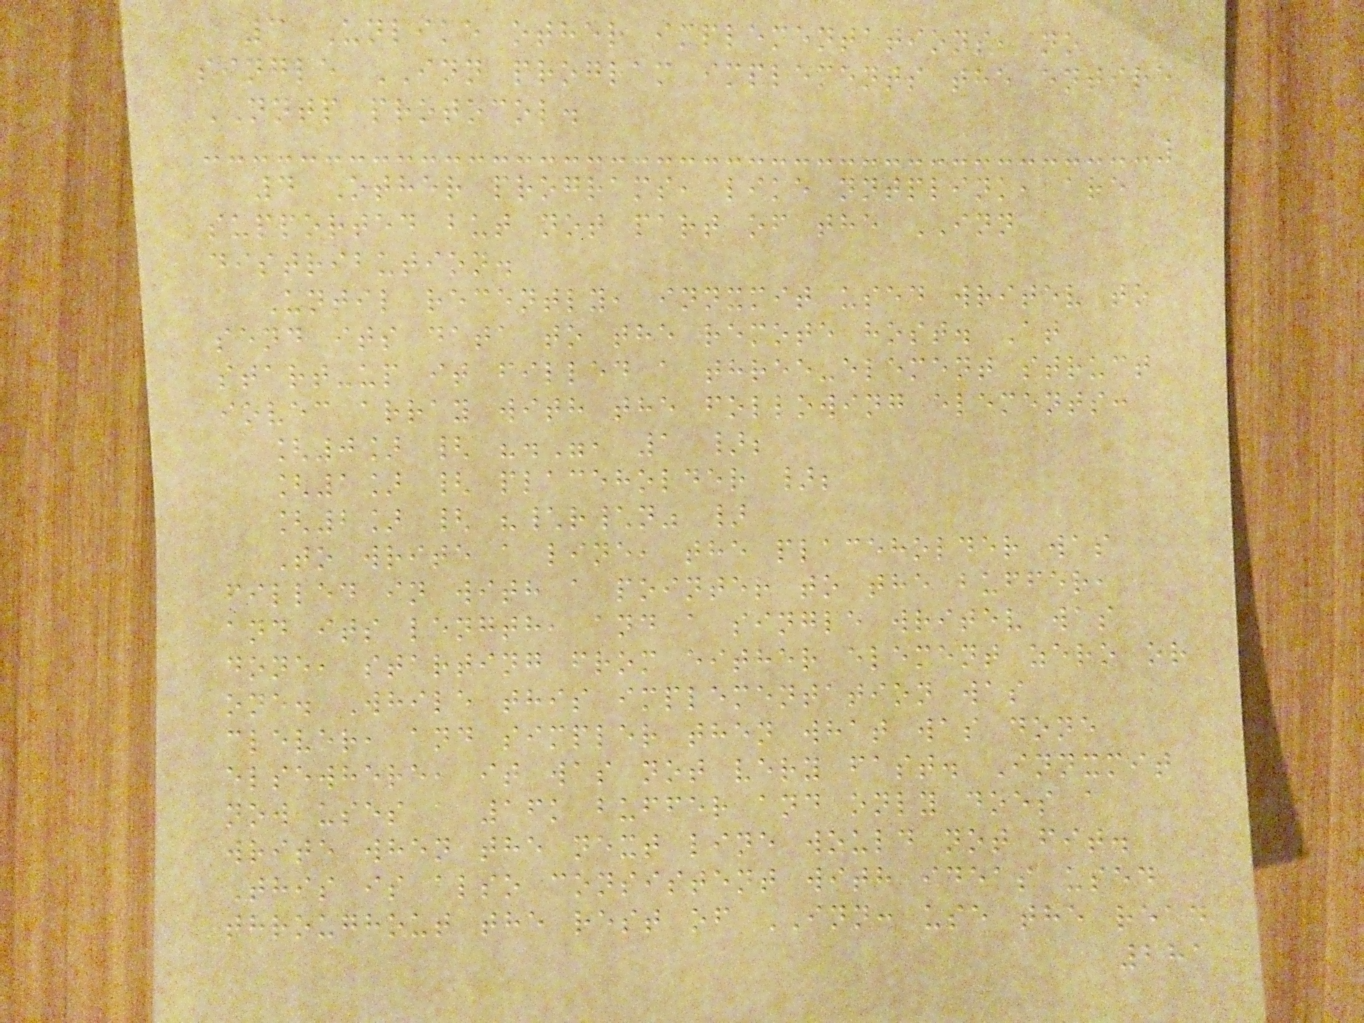3 Unlike other implementations, no
single INN program implements the entire
NNTP protocol.
4 Other programs, like nntplink, are
supported but not part of the INN
distribution.
Until recently, innxmit used writev to
send its data to the remote host. At
start-up it filled a three-element struct
iovec array with the following elements:
[0] { ".", 1 };
[1] { placeholder };
[2] { "\r\n" }
To write a line, the placeholder was
filled in with a pointer to the buffer,
and its length, and a single writev was
done, starting from either element zero or
one. While this implementation was
clever, and simpler then what was done
elsewhere, it was not very fast. Innxmit
now uses a 16k buffer and only does a
write when the next line would not fit.
This is also consistent with ideas used
throughout the rest of INN: use the read
281
